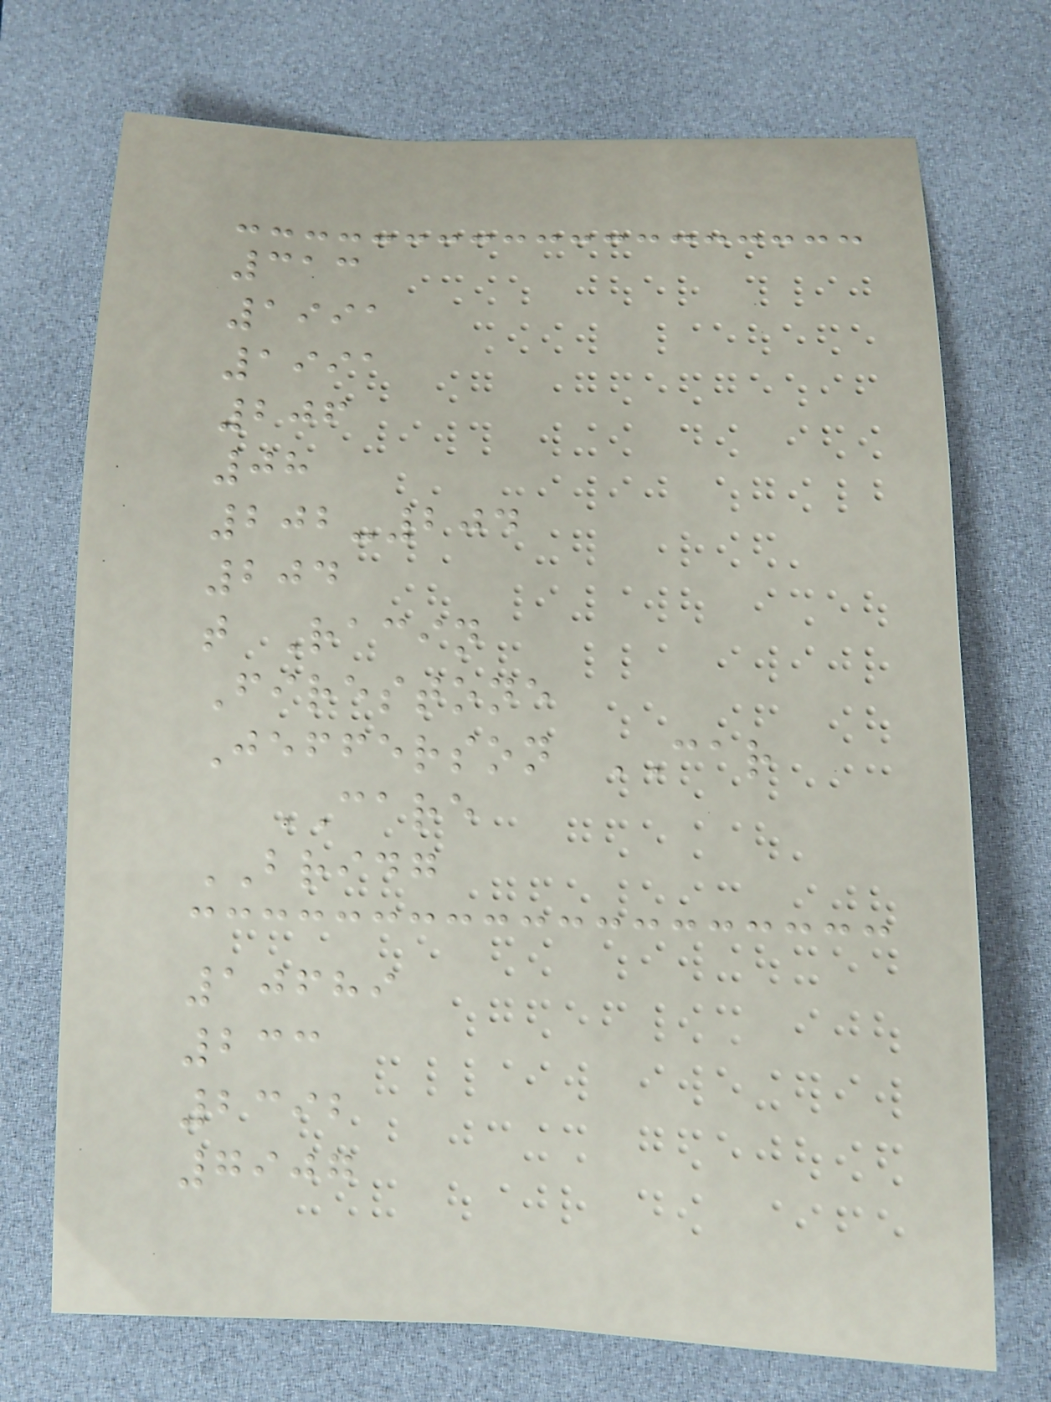313
1991
1991
206
08
202-204
204
t Racin
Firestone
Jefferson CAR
CARE
BRIDG
10689
233
2392
7907
